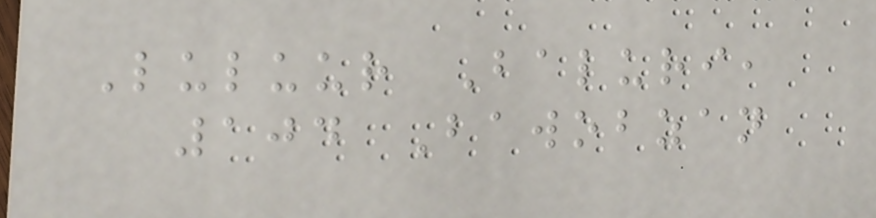Luluur Baluri,
104 Bawobzan
